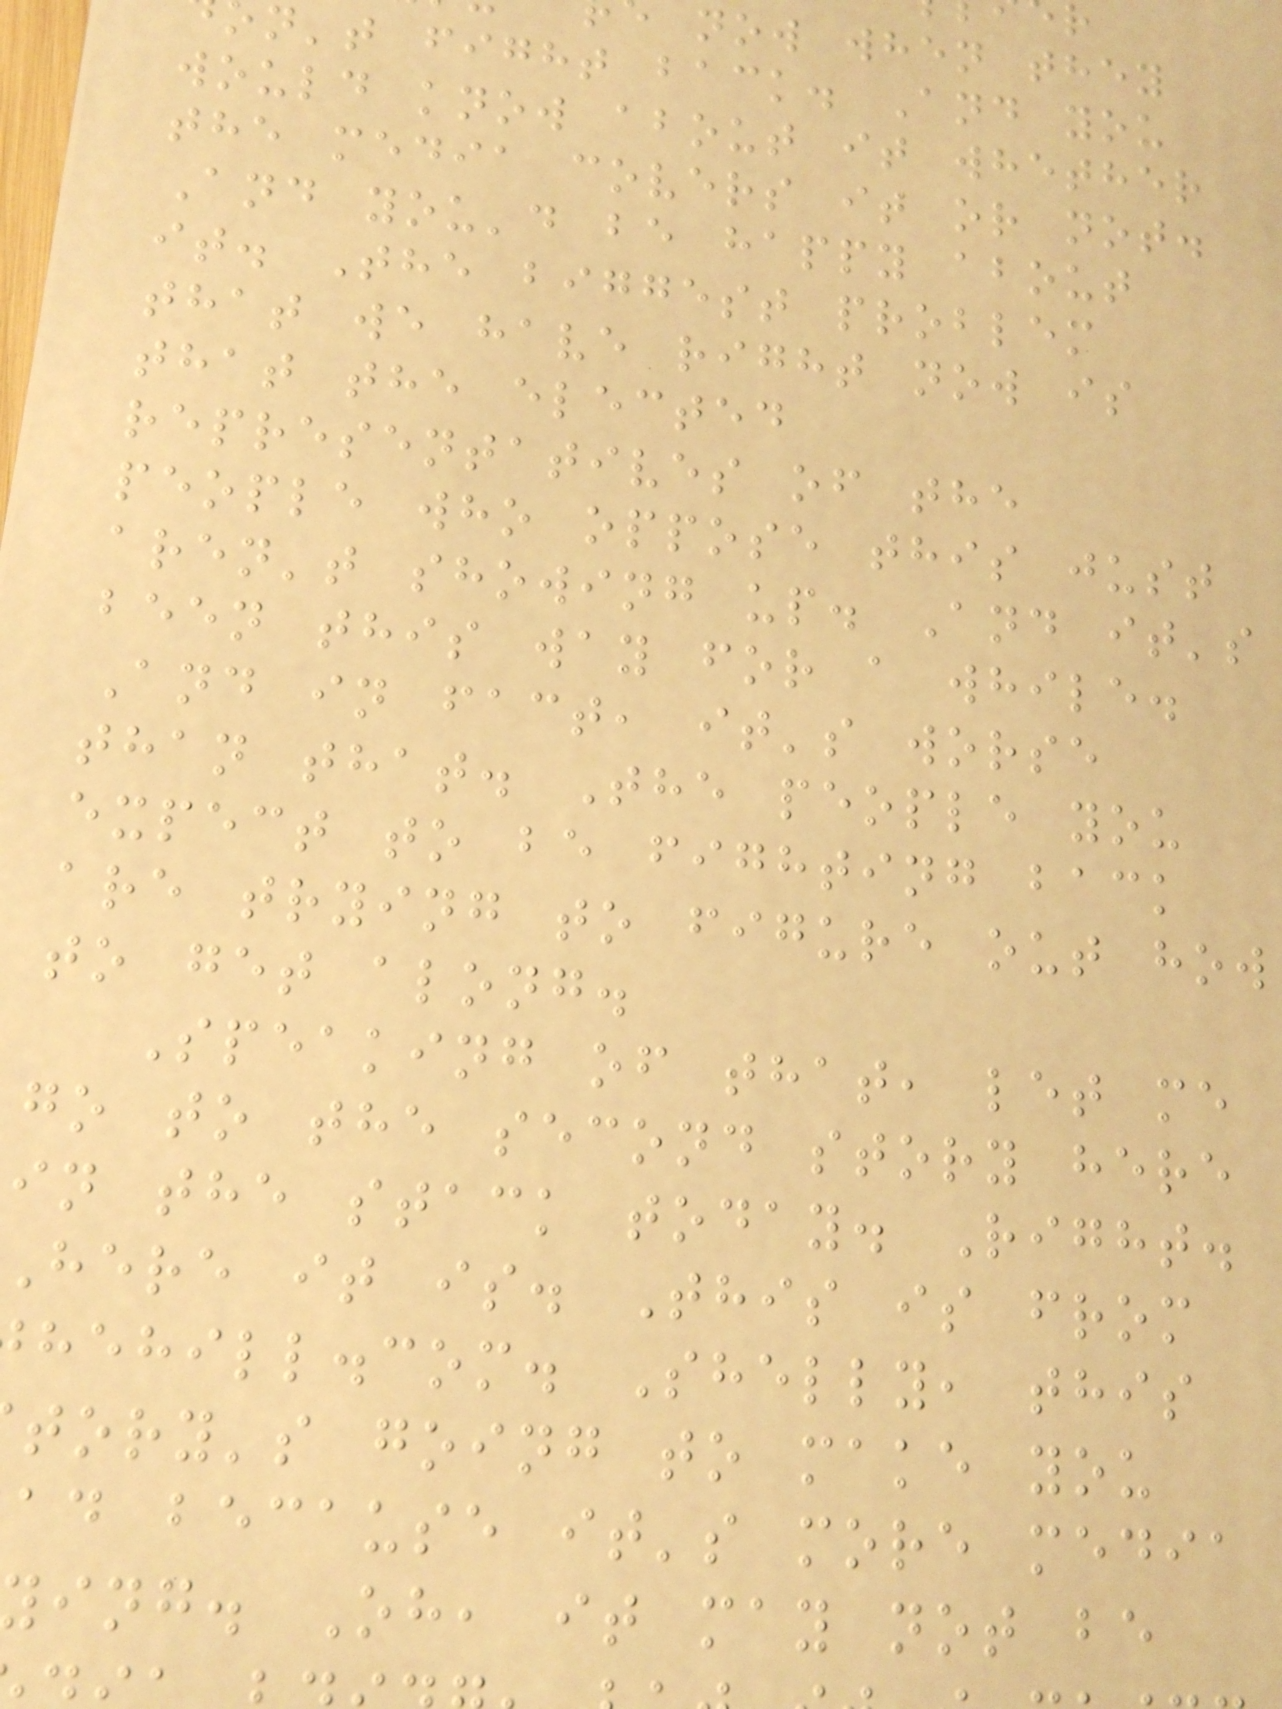now when they
n't fight back. And you
would know about it whether
the media covers it or not.
And you'd be happy about
it. The biggest problem
that we have right now is
that the elected
representatives of the
people who oppose this just
aren't showing up. And it's
been this way for a while.
And in fact, it's worse
than that. The people you
expect to be fighting back
are trying to figure out how
to get along.
Speaking of that, let me
go to the second story here
in the stack today. Right.
here it is. This is from
hehill.com. Shelly, this
tory's going to make you
ad because it's more media
ing. Oh, it may not be
